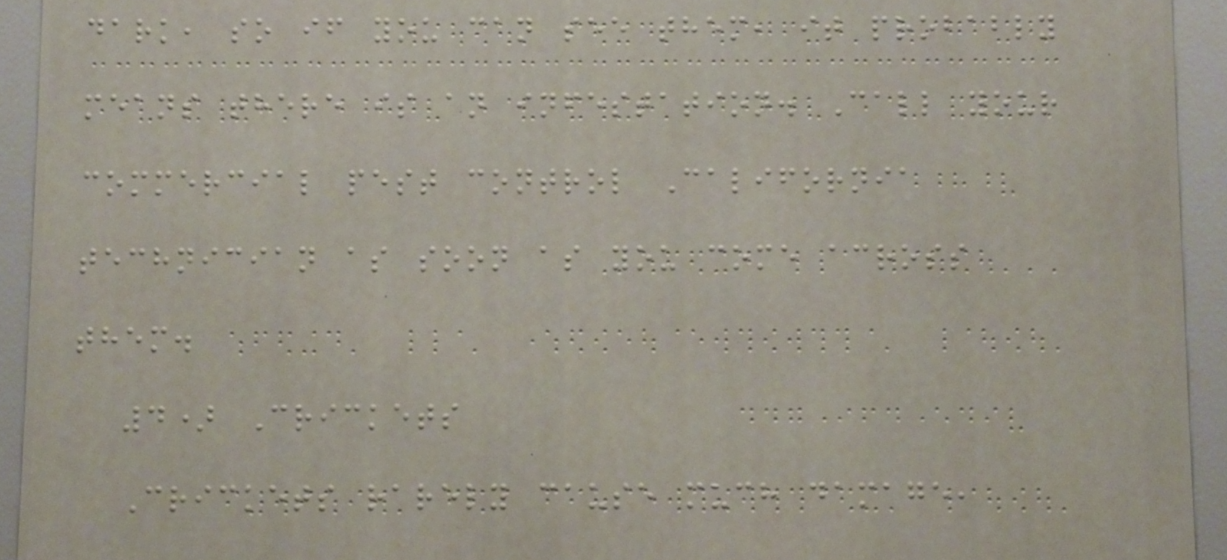dark, so if you can see them, it probably
means there is an infestation. Call your
commercial pest control California
technician as soon as you come across
them.
4) Crickets
Crickets rarely cause much damage,
